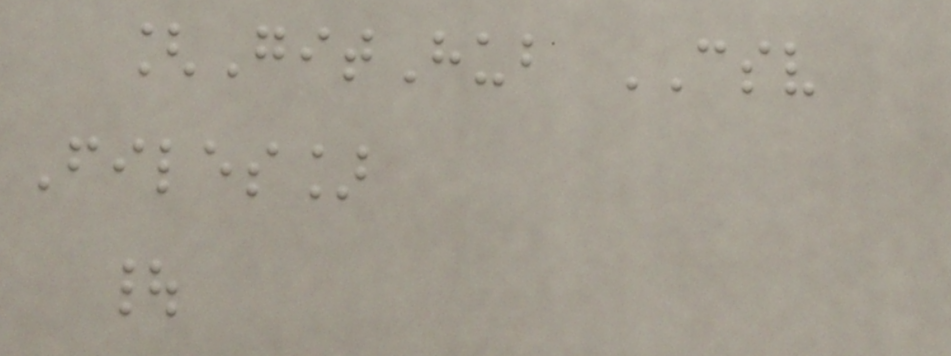[GitHub CSV
Files]
|
